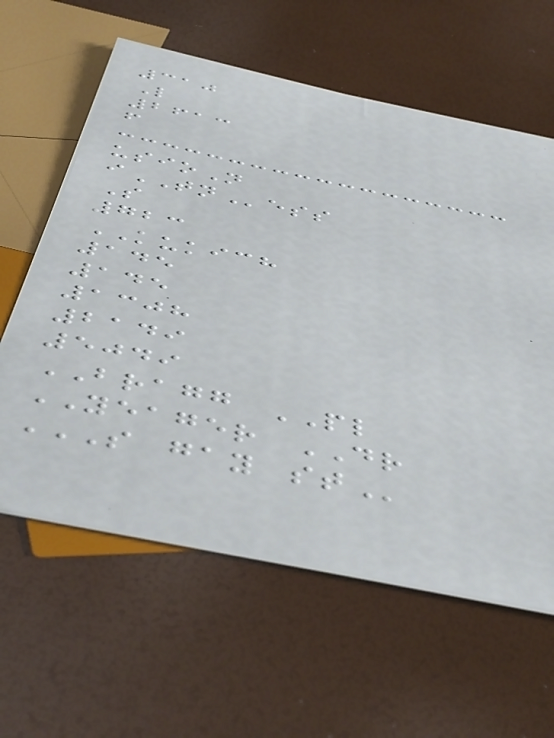310
L
2613
f
usioN
iTNess
S
723
KUKICH
145
145
1308
2149
5049
BRAGG PL
YEAGER DR
S GAY ST
